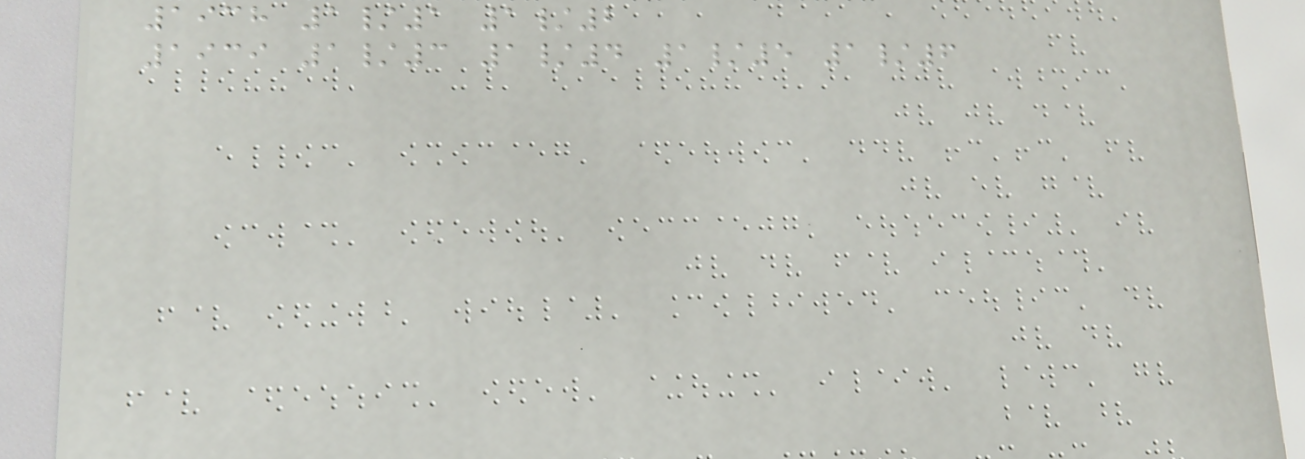1938 1/1 1/2
1939 1/3 1/4 1/5 1/6
